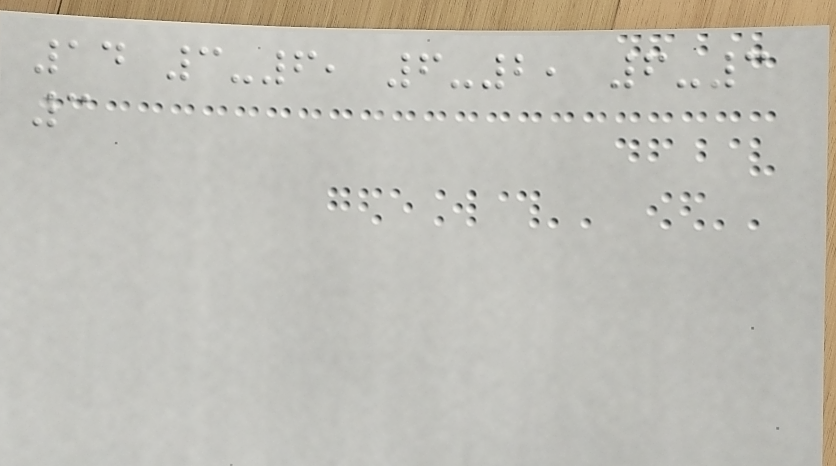14 3-6, 6-2, 6-3
3
